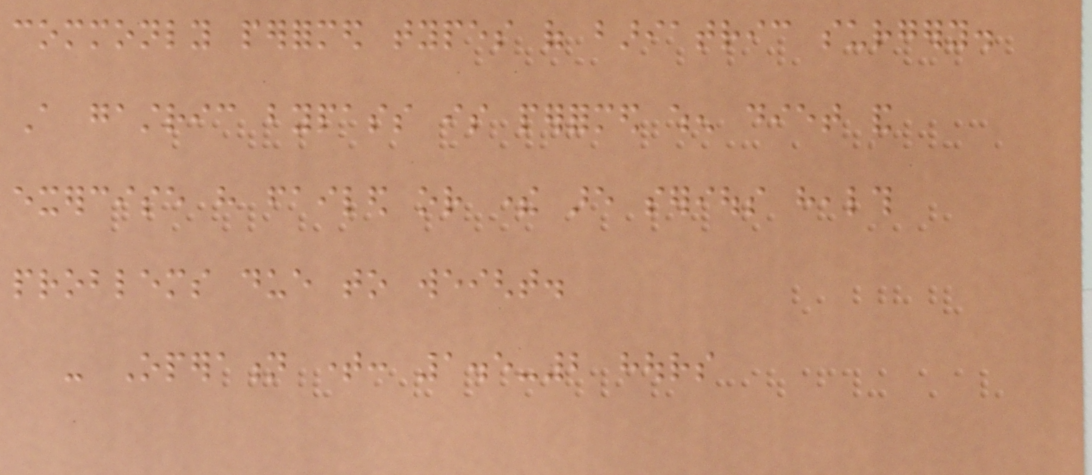commonly performed types of bariatric surgery.
A gastric bypass is performed when diet and
exercise have failed or there are serious health
problems due to weight.
- Operation time: 1.5-2 hours
